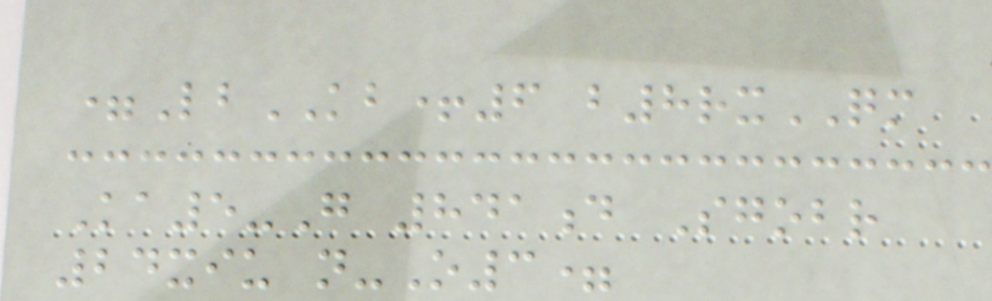=LbKB+6 b8rxQM
Ka5-G 841d Sgobr
24xiu n-O3=
